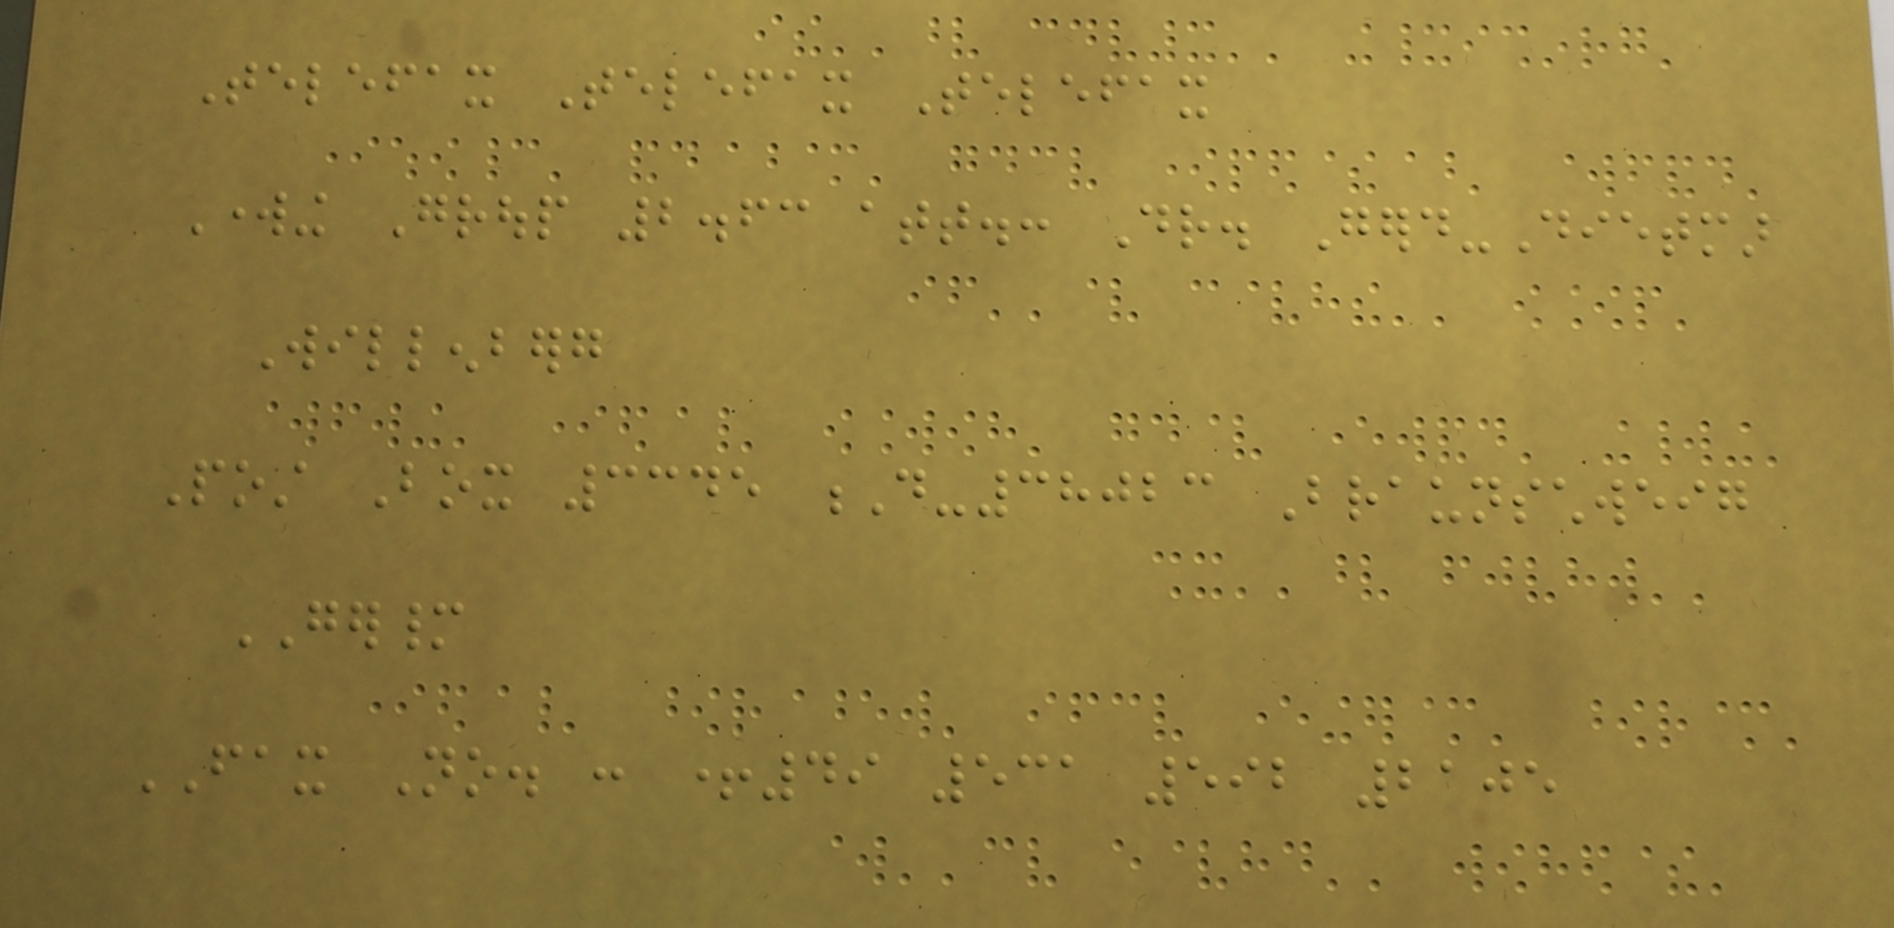Telefax Telefax Telefax
Working Group 2.63 att.: Dr. Gerd-Dietmar
Willenberg
Post Box 3345 D-38023 Braunschweig
GERMANY
FAX No. : +49 531 592 2105
